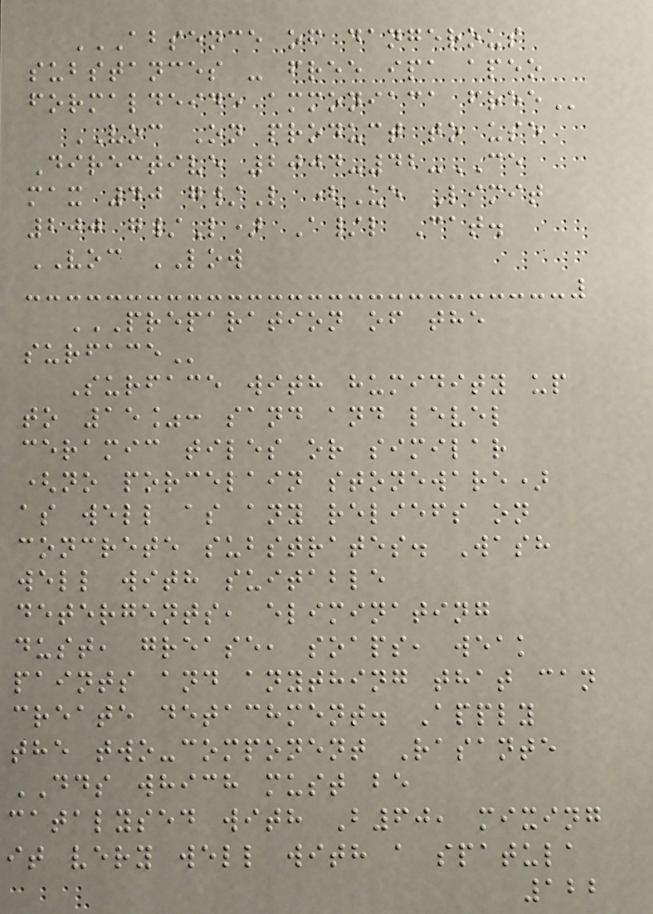ABSENCE OF DANGEROUS
SUBSTANCES - FREE IPA APEO
FORMALDEIDE AMMONIACA FREE
VOC On product to use
Directive 2004-42-CE
max 40 g/L (Ue Limit
200 g/L) A/l Cat.
VOC LOW
PREPARATION OF THE
SURFACE
Surface with humidity up
to 15%: sand and level
ceramic tiles or similar
(no porcelain stoneware)
as well as any reliefs on
concrete substrates. Wash
well with suitable
detergents, eliminating
dust, grease, soaps, weak
paints and anything that can
create detachment. Apply
the two-component Rasante
DDS which must be
catalysed with B60, mixing
it very well with a spatula
122
